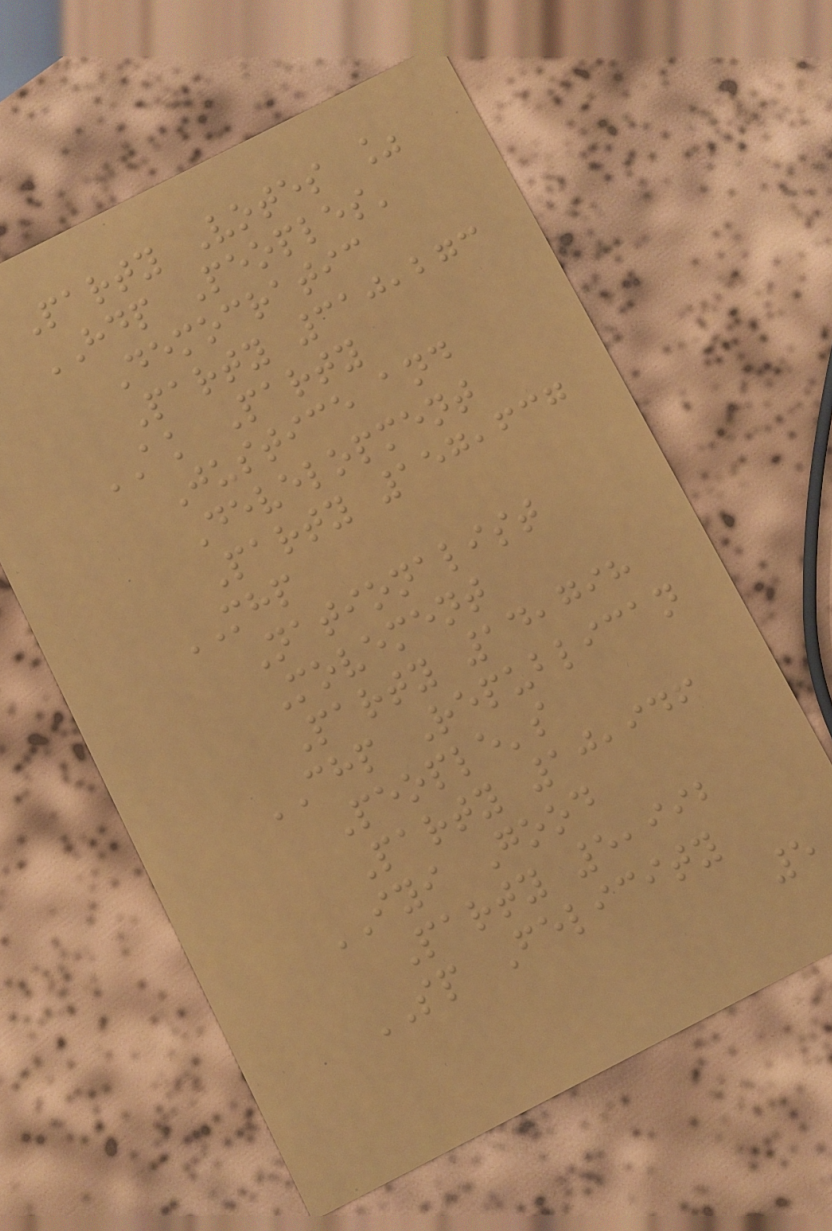Party Votes %
HDP Peoples'
Democratic
Party 310,273
AK Party
Justice and
Development
Party 157,637
MHP
Nationalist
Movement
Party 14,798
CHP Republican
People's
Party 10,946
IYI Good
Party 5,992
SP Felicity
5
